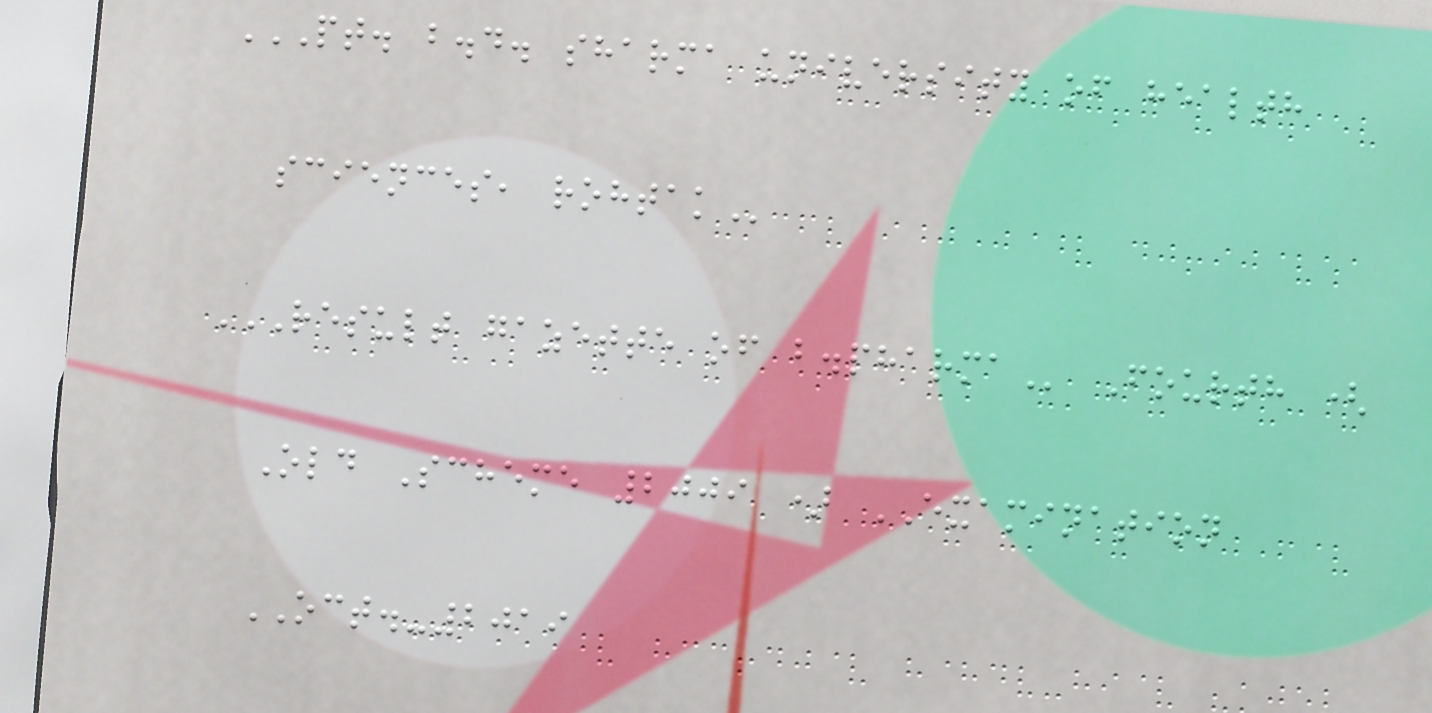PT. B.D. SHARMA UNIVERSITY OF HEALTH
SCIENCES, ROHTAK
RESULT GAZETTE OF B.PHARMA Fourth (
Old Scheme 2009 ) EXAMINATION
OCT.-2019
